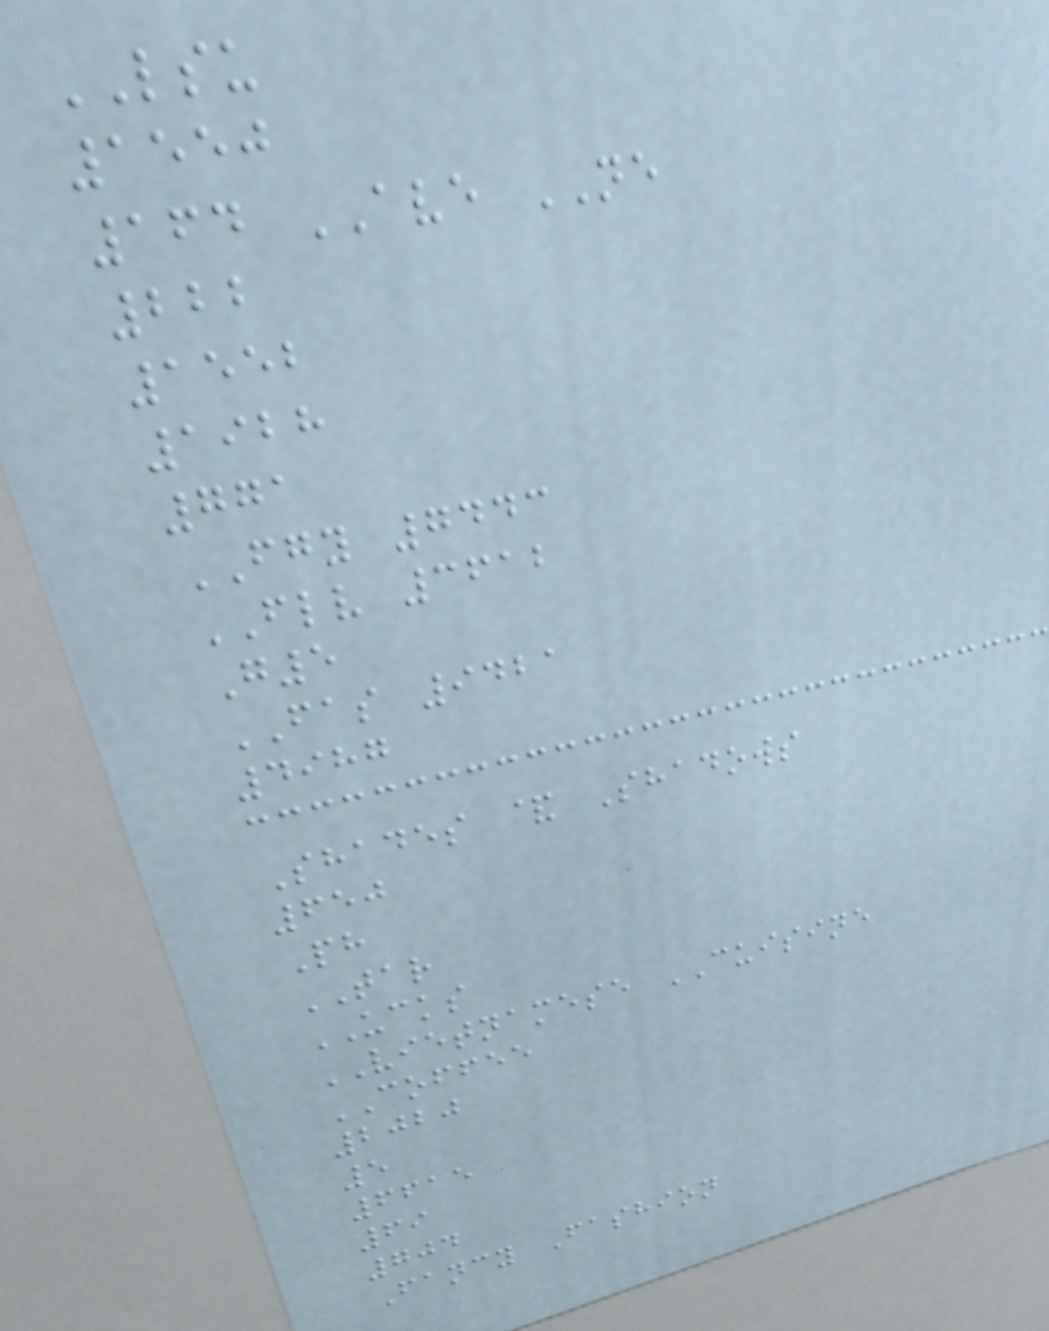LSU
1550
164 AVE NE
222
1552
1928
771
FGY 7443
FLV 3612
G5
FAS 9421
4987
Shades & Shadows
650
Ph
TAR
UCKS
VIETNAMESE CUISINE
COFFEE
2020
5
6615
69
704
Fancy Fashion
